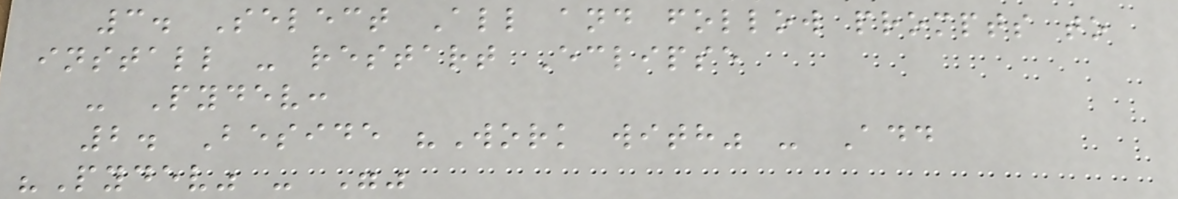3. Select All and follow prompts to
install - restart Eclipse
- Pydev:
2. Beside "Work with" - Add
"Pydev" - ""
